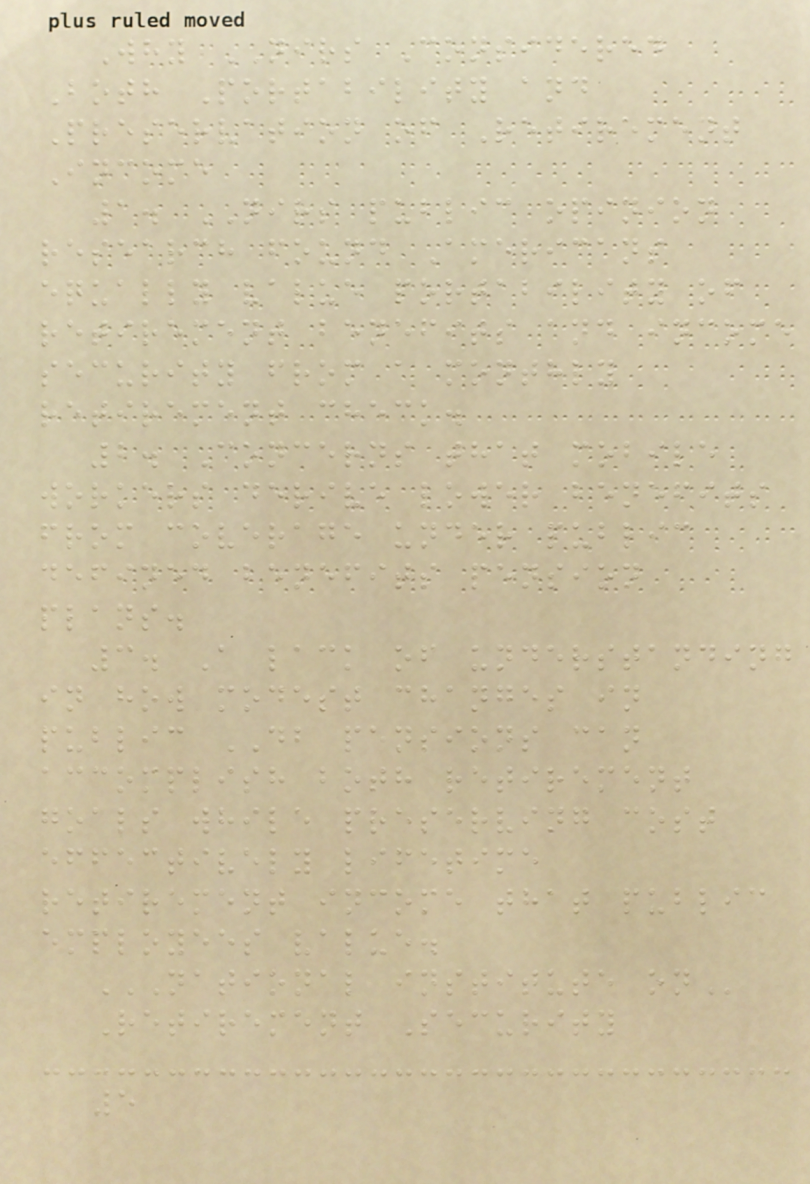Why NIRS Considered
Both Portability and
Preservation of Retirement
Income
1. NIRS public opinion
research found Americans
equally value portability of
retirement benefits and income
security from a monthly
retirement check.
2. Concerns that mobile
workers derive lower benefits
from coverage under public
defined benefits pension
plans.
3. A lack of understanding
in how modest changes in
public DB pensions can
accomplish both retirement
goals while preserving cost
effectively lifetime
retirement income that public
employees value.
NATIONAL INSTITUTE ON
Retirement Security
5
